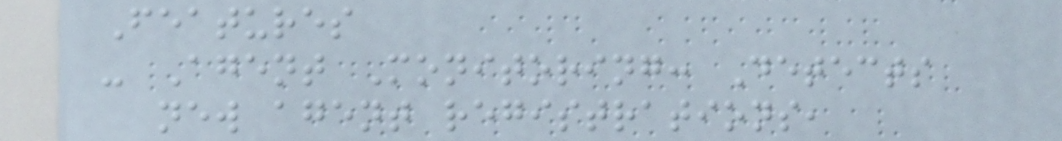Features
- Agent Monitoring: Detects
new agent registrations,
